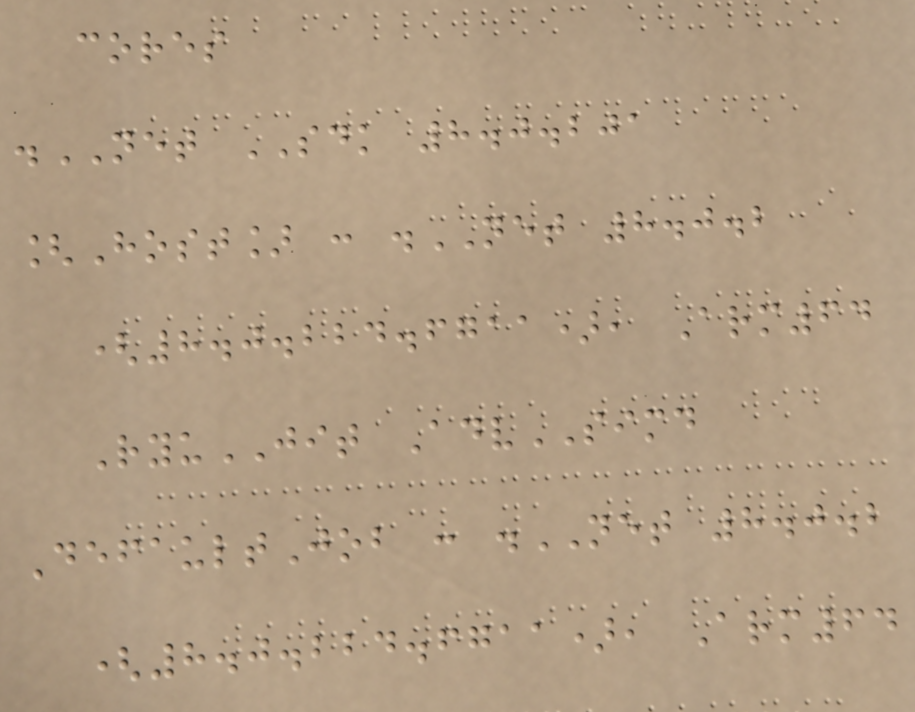cores
.NET SDK 8.0.201
[Host] : .NET 8.0.2
(8.0.224.6711), Arm64
RyuJIT AdvSIMD
DefaultJob : .NET 8.0.2
(8.0.224.6711), Arm64
